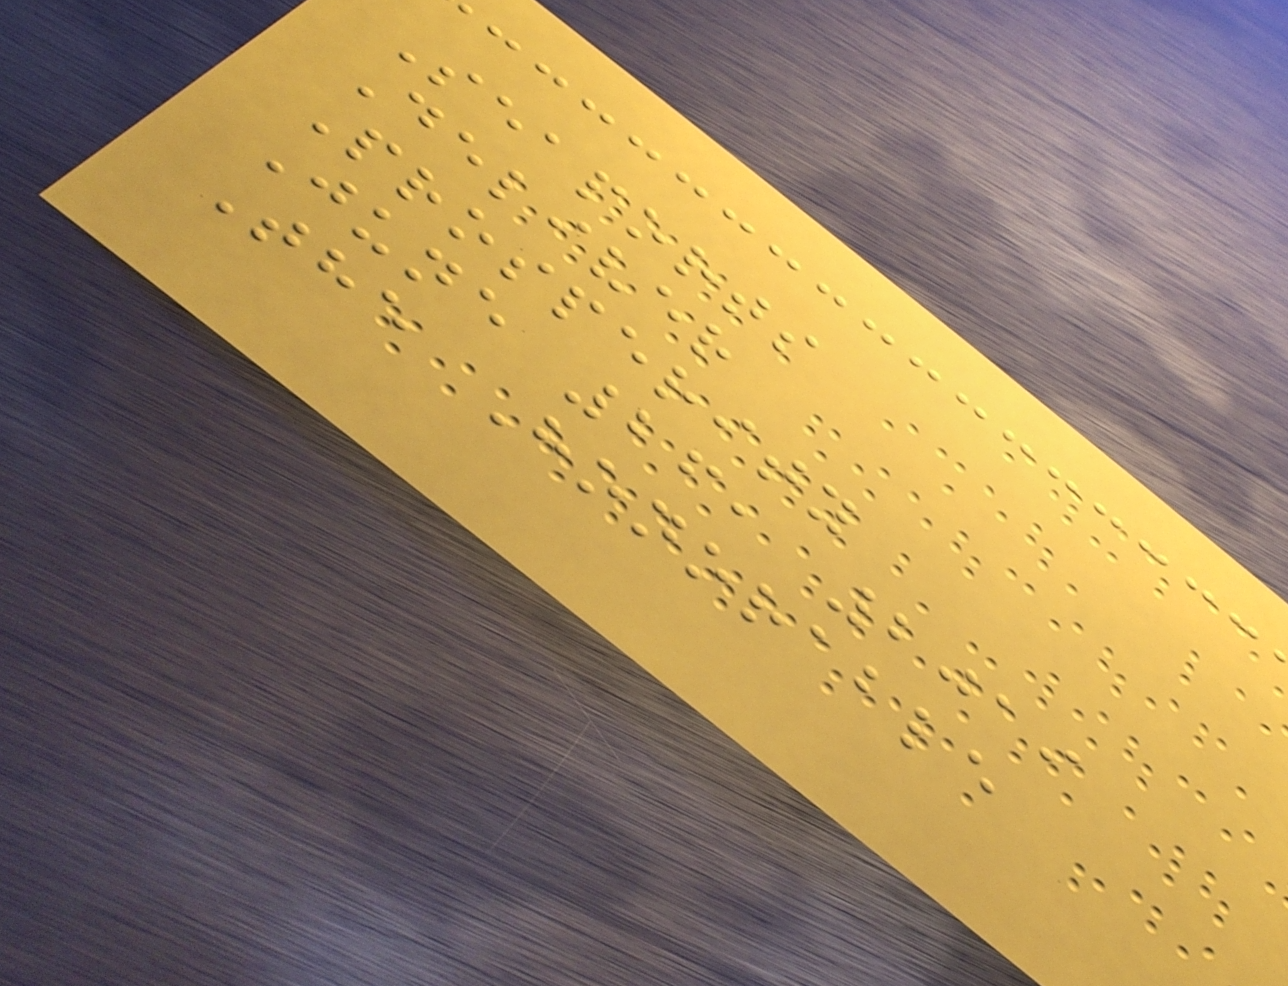Seaports
Deliver
Prosperity
June 26, 2019
The Honorable
